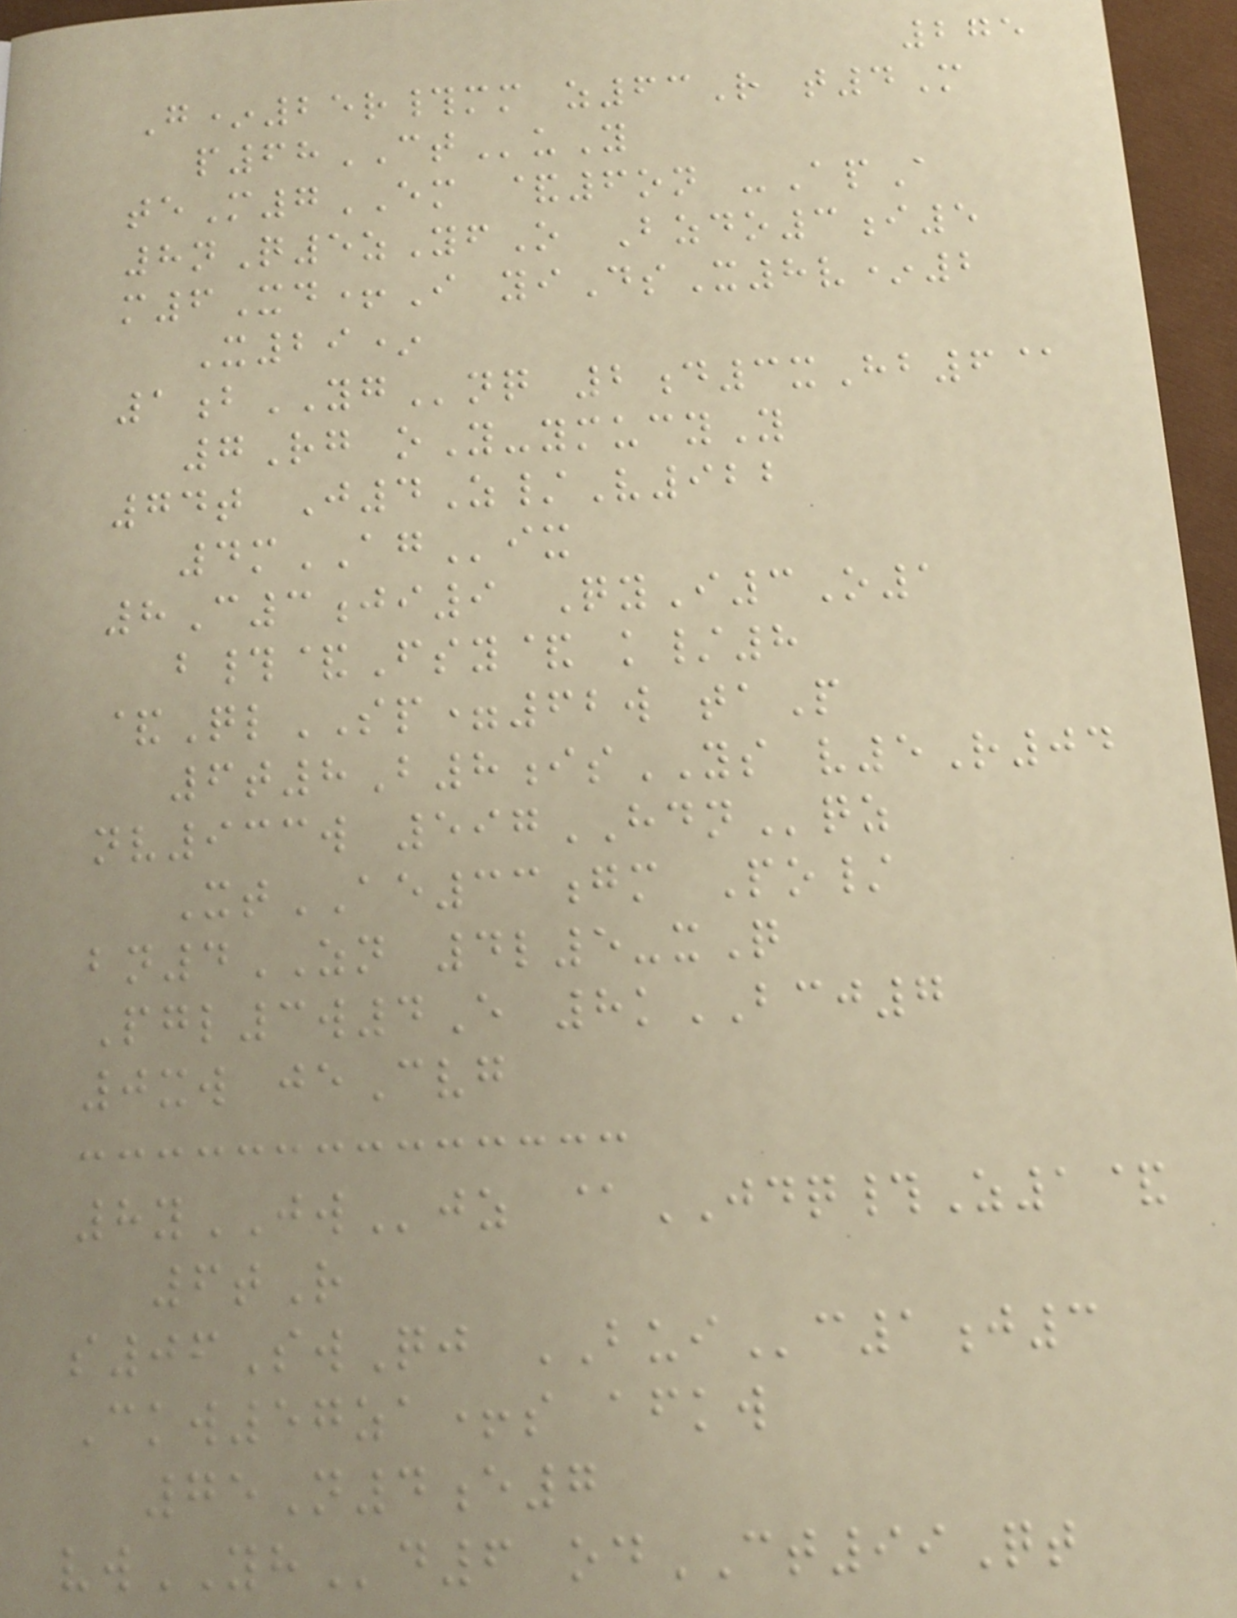275
G*25r#mm z63R t4M
p68CTuY
teM7EM &6on -ApA
8nQ5zYfO Bzdo3i5
m6Xd+I yiDsX8v*2
X29*
1bYGnq 2d3xHb6@
7Rg oY-ymucyY
74t J4Z/V922
4mAGix
8C3ji9 QyI3O1
b#&Fsy& k/8
&QlSP=62w taP
6t8B8isYS v5R04
nv933w 597HDNqz
XtAE33gm Po/
bn4ZN 4l5-xQ
Pgl3w4E 8kBCJ7
0xw jeCvg
8yJWjz @JDQ#Z1&
6tR
s06SwQj BUIc1j3
Ckw57za+s afkw
75N4e7
vwYHd6 odCT99Qt
